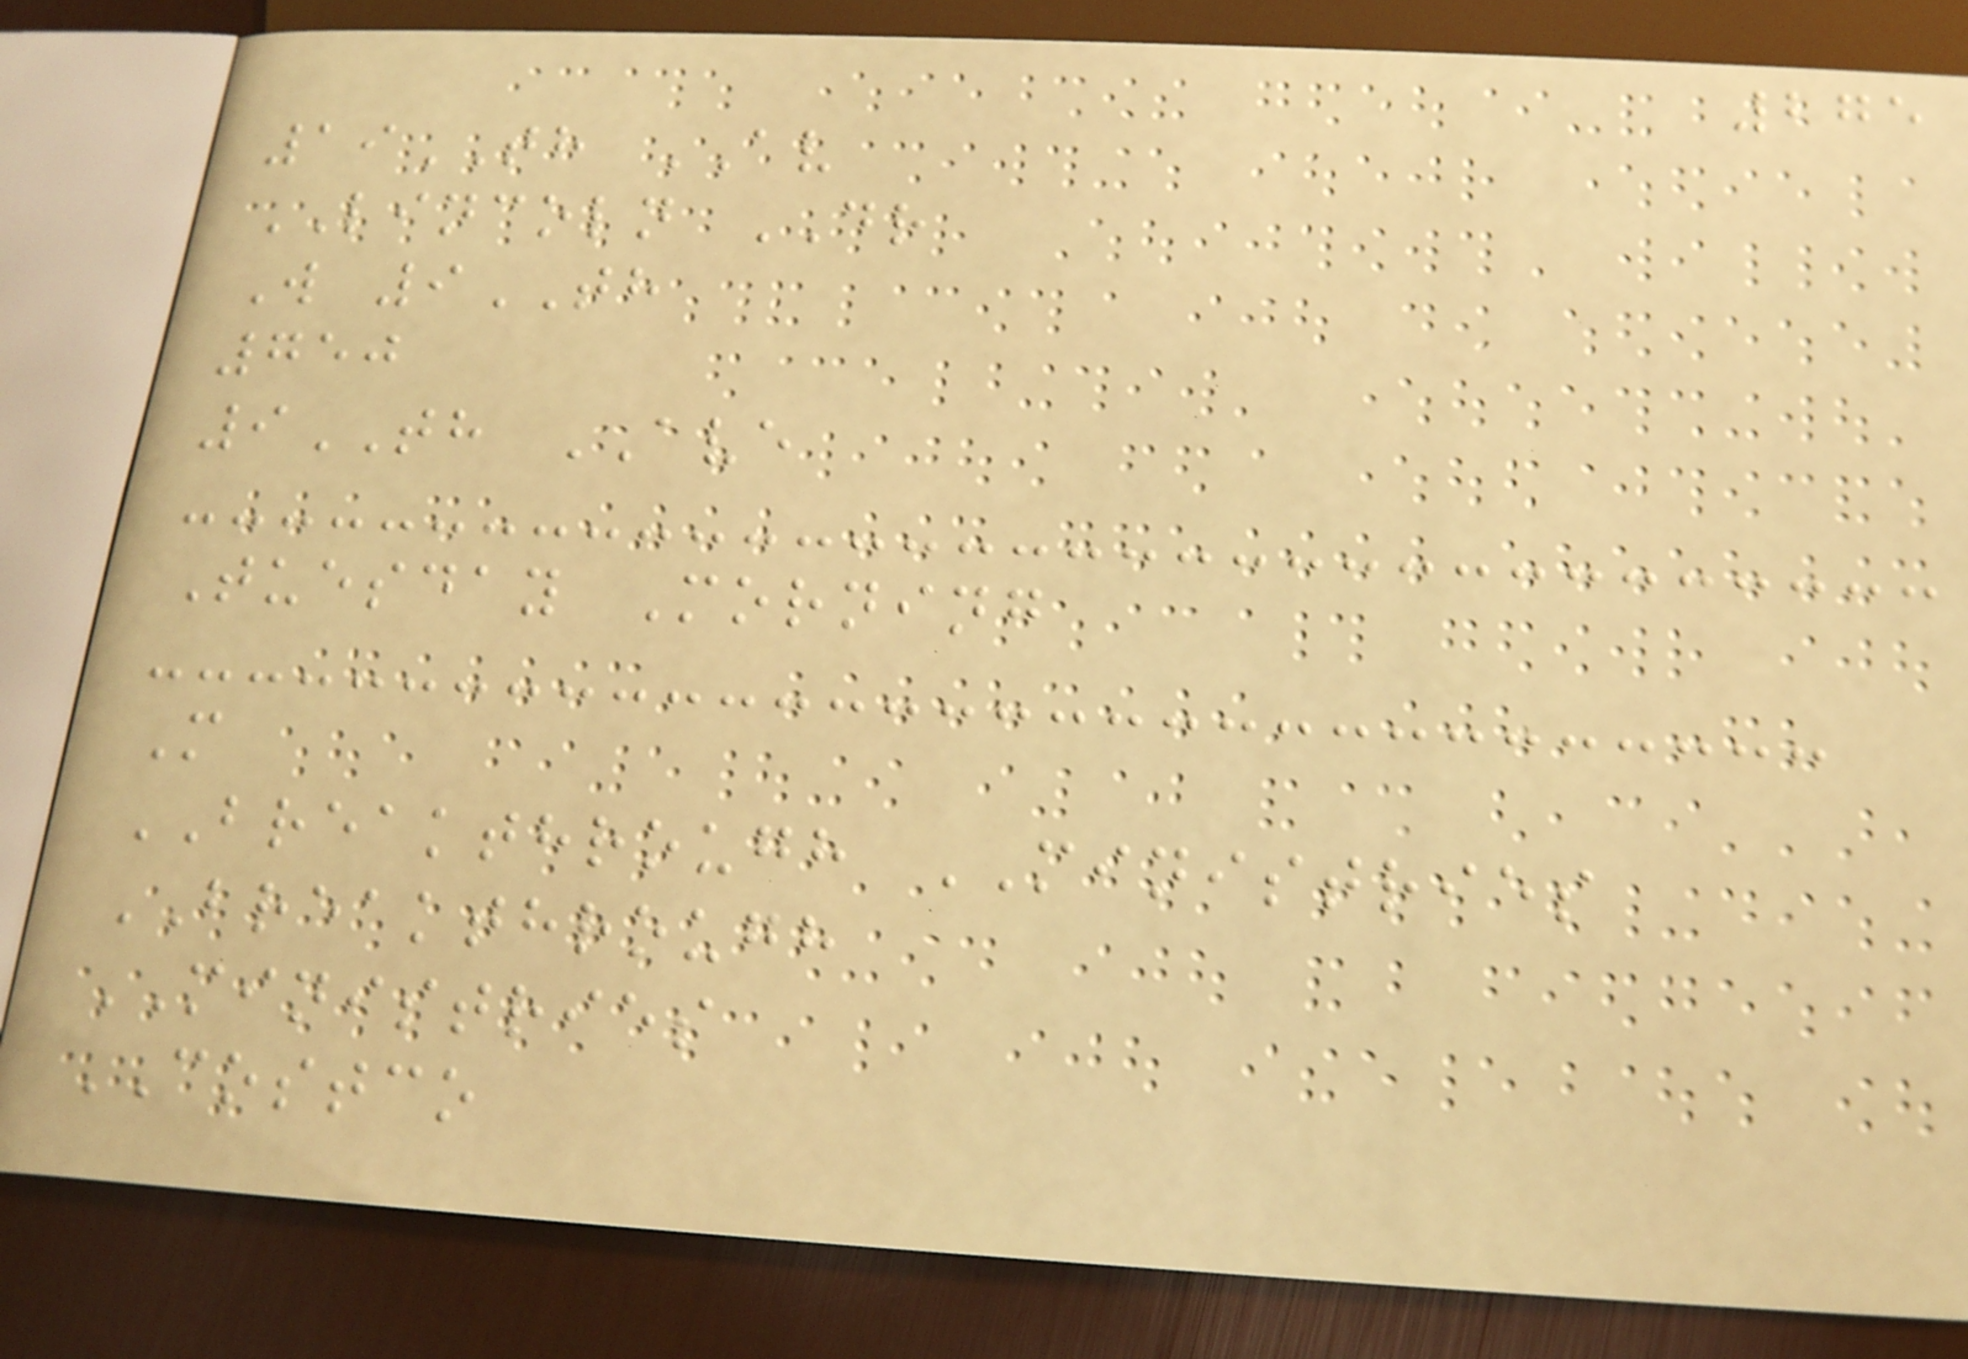275
19TH AV
LINCOLN DR
W 9TH
750
9TH AVE
Tuesday Morning
M
BREAKTHROUGH MINISTRIES
BREAKTHROUGH
MINISTRIES
COSTCO
